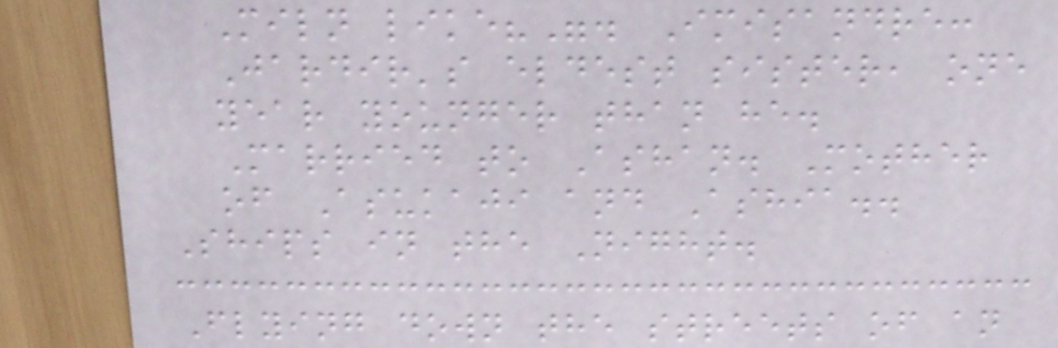Miln like?". Imisandre:
Jardir's eldest sister, one
year younger than he.
Married to Ashan. Mother
of Asukaji and Ashia..
Ships in the Night.
Flying down the streets of an
